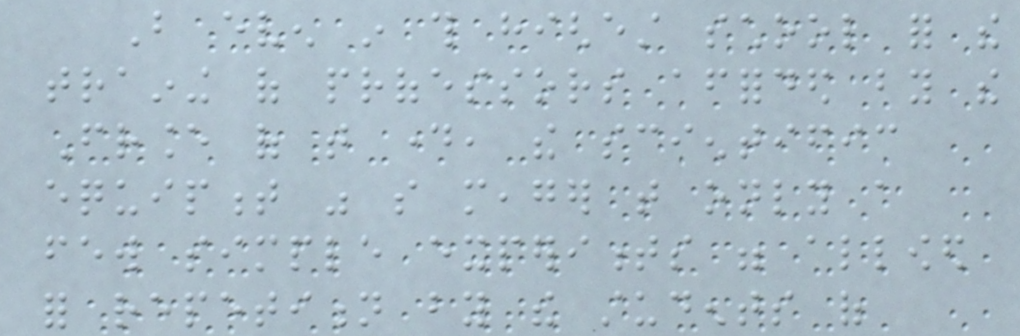But even in this highest school for the
training of professors afforded by the
France of that day, the scientific
equipment was so meager that only a
few simple experiments were allowed
for repetition by the students of
